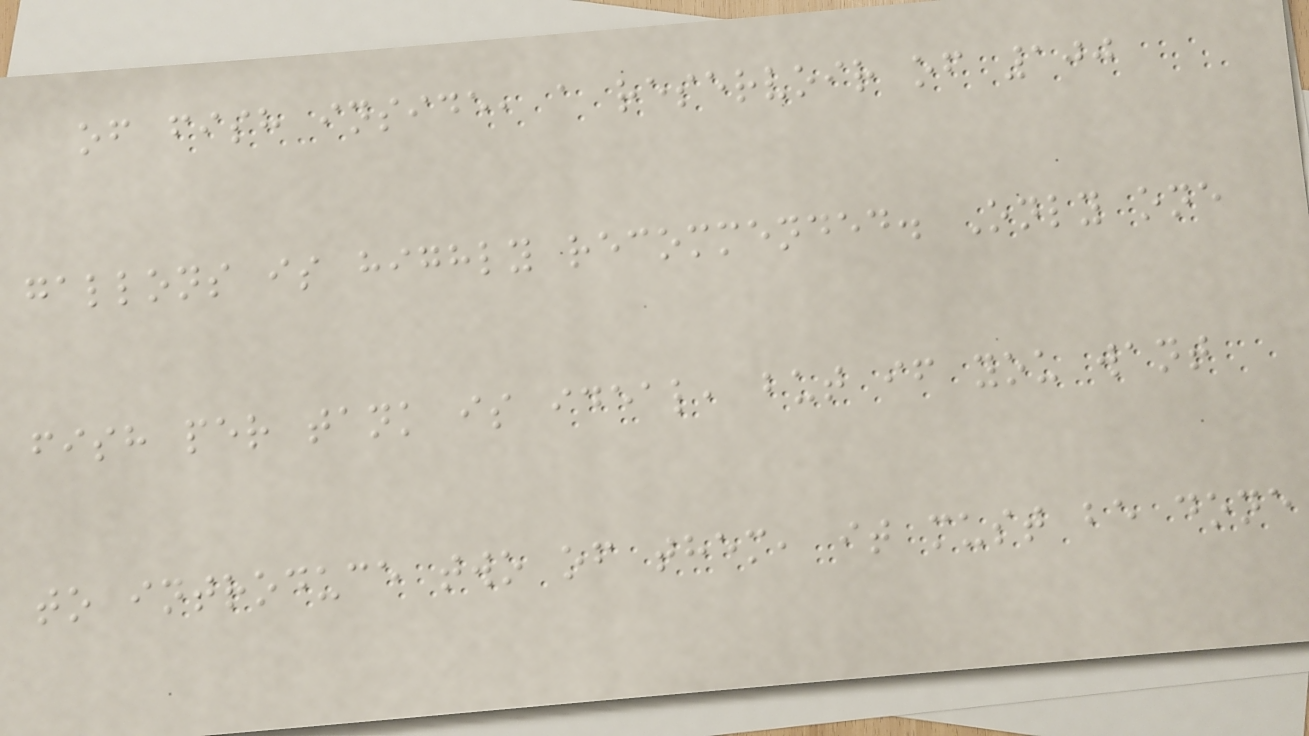of fish inside, a reservoir of 100
gallons is highly recommended. Only one
fish per tank is ideal, but if you want
to introduce two of them, it must be done
